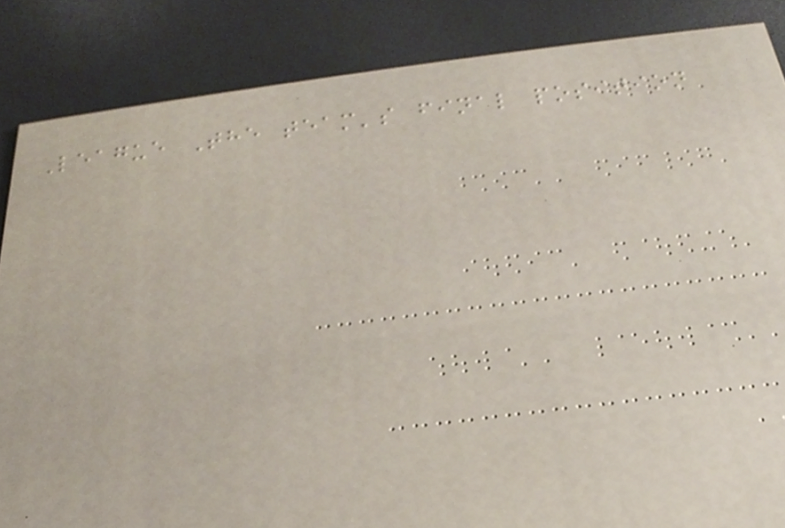League The team's final position
